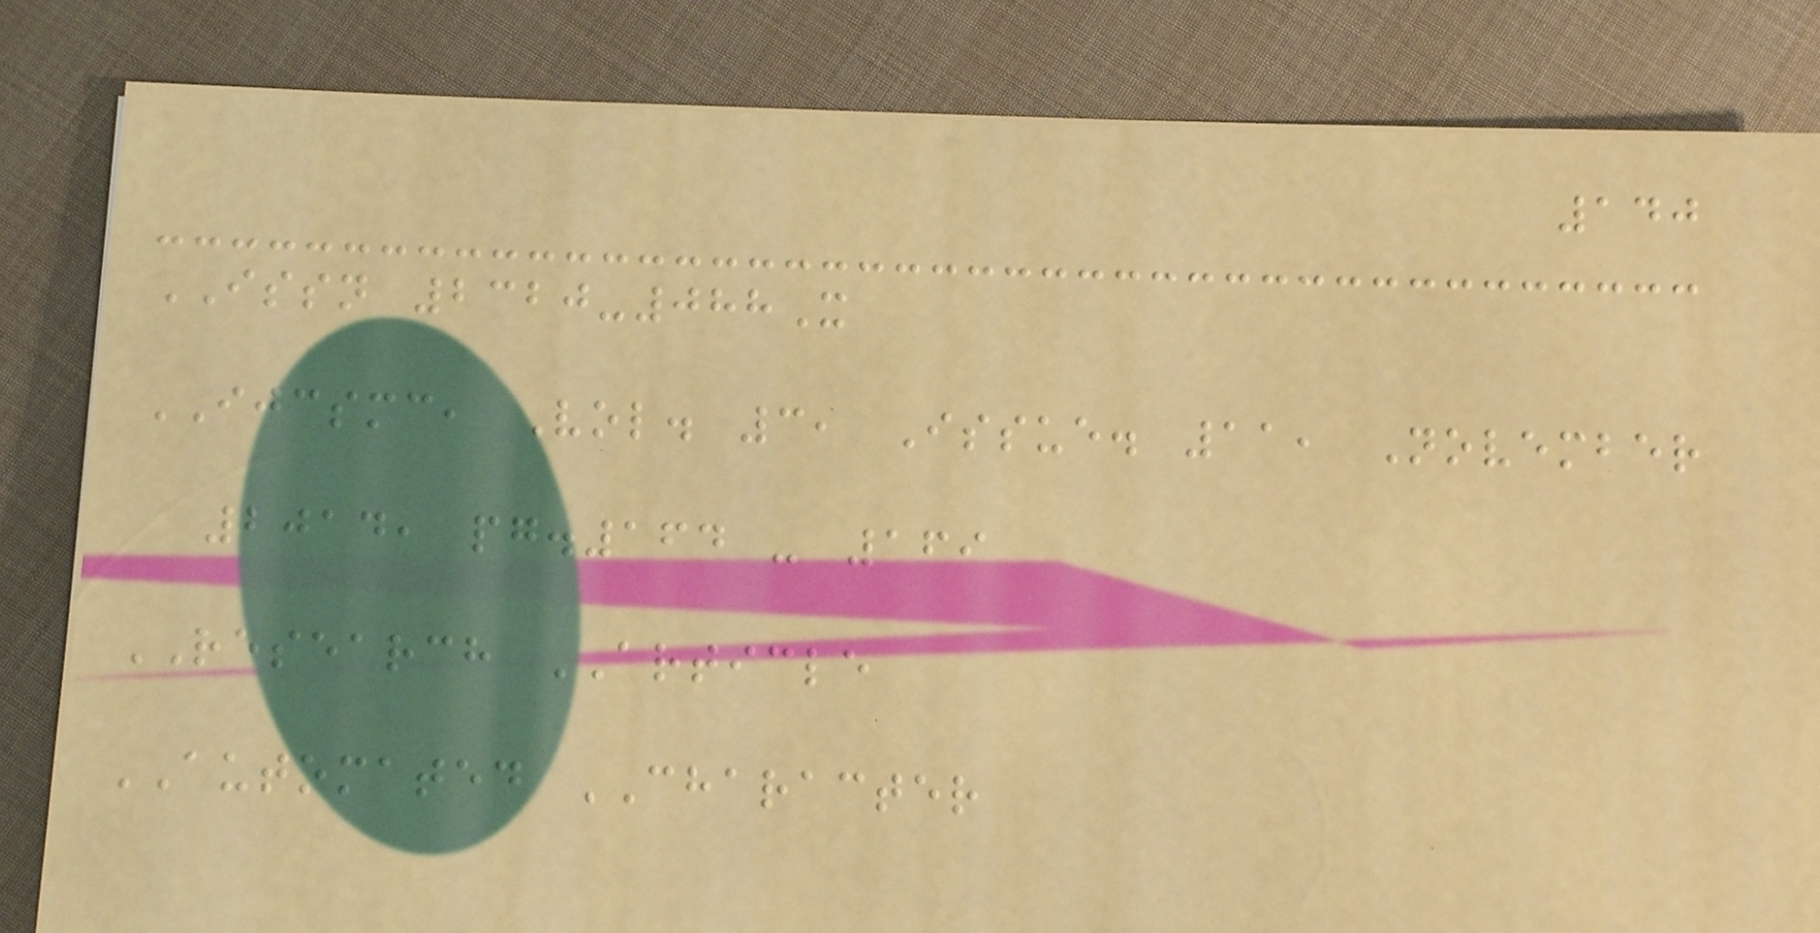140
ISSN 2320-088X
IJCSMC, Vol. 3, Issue. 11, November
2014, pg.164 - 169
RESEARCH ARTICLE
AUTOMATED CHARACTER
